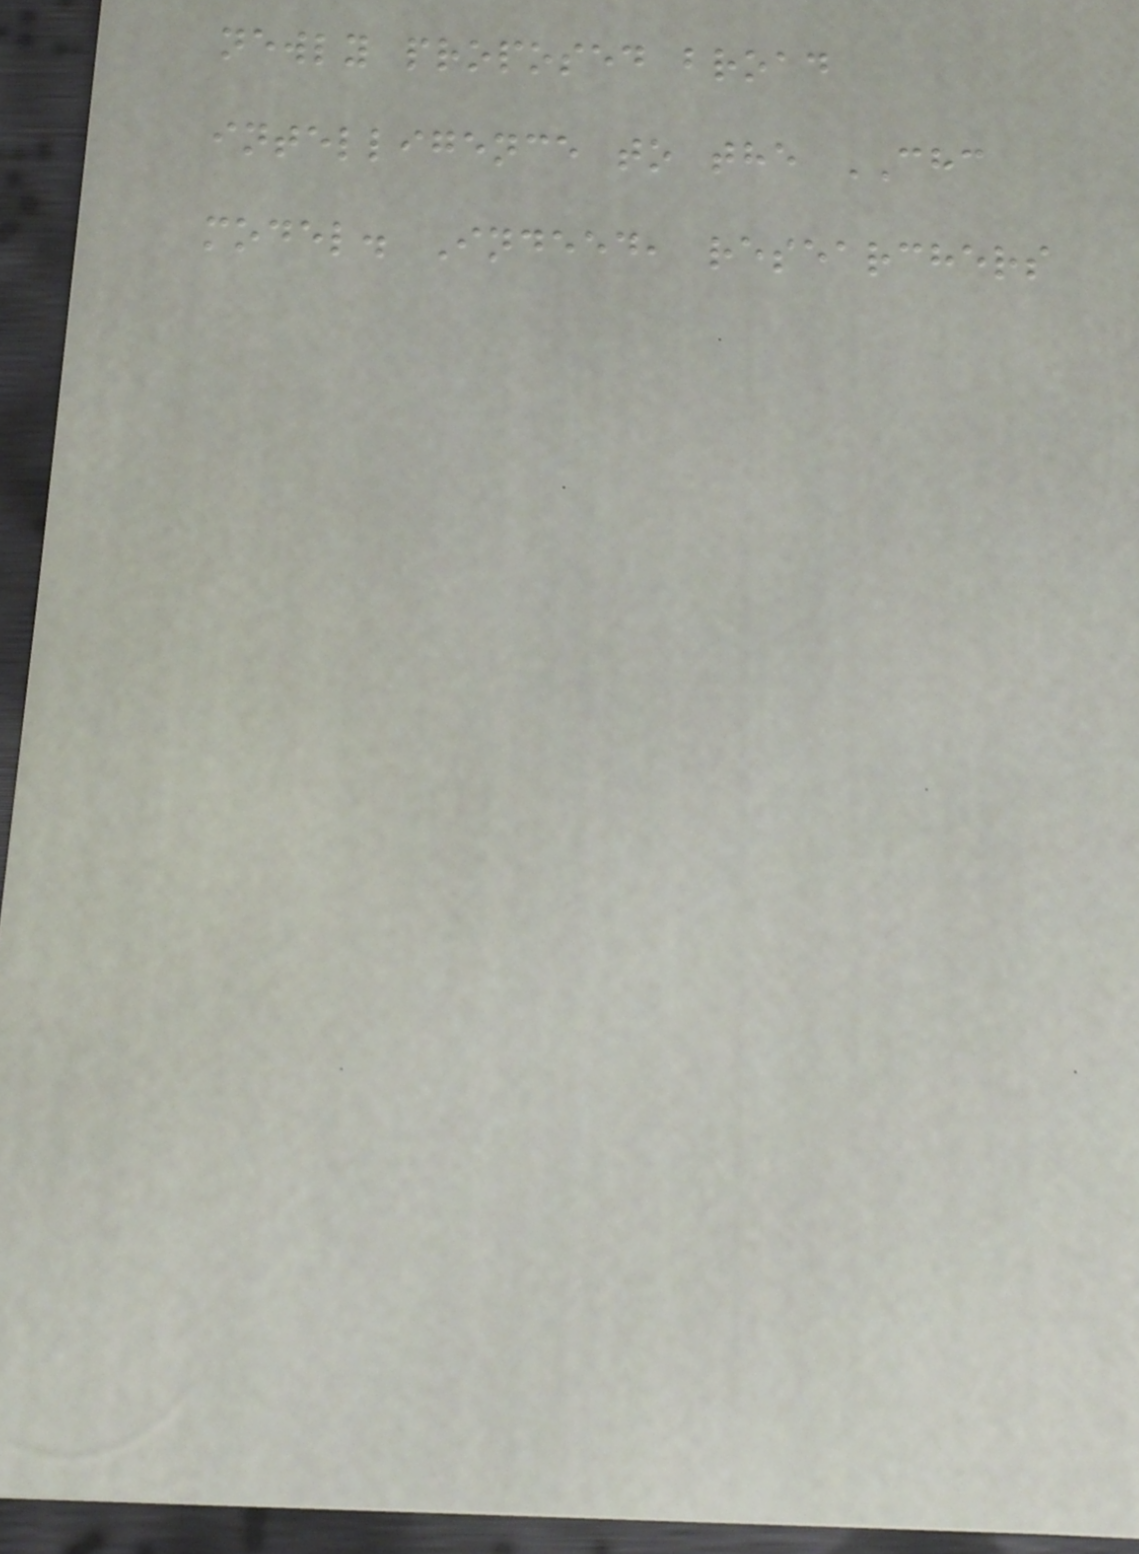newly proposed broad
intelligence to the CHC
model. Indeed, researchers
